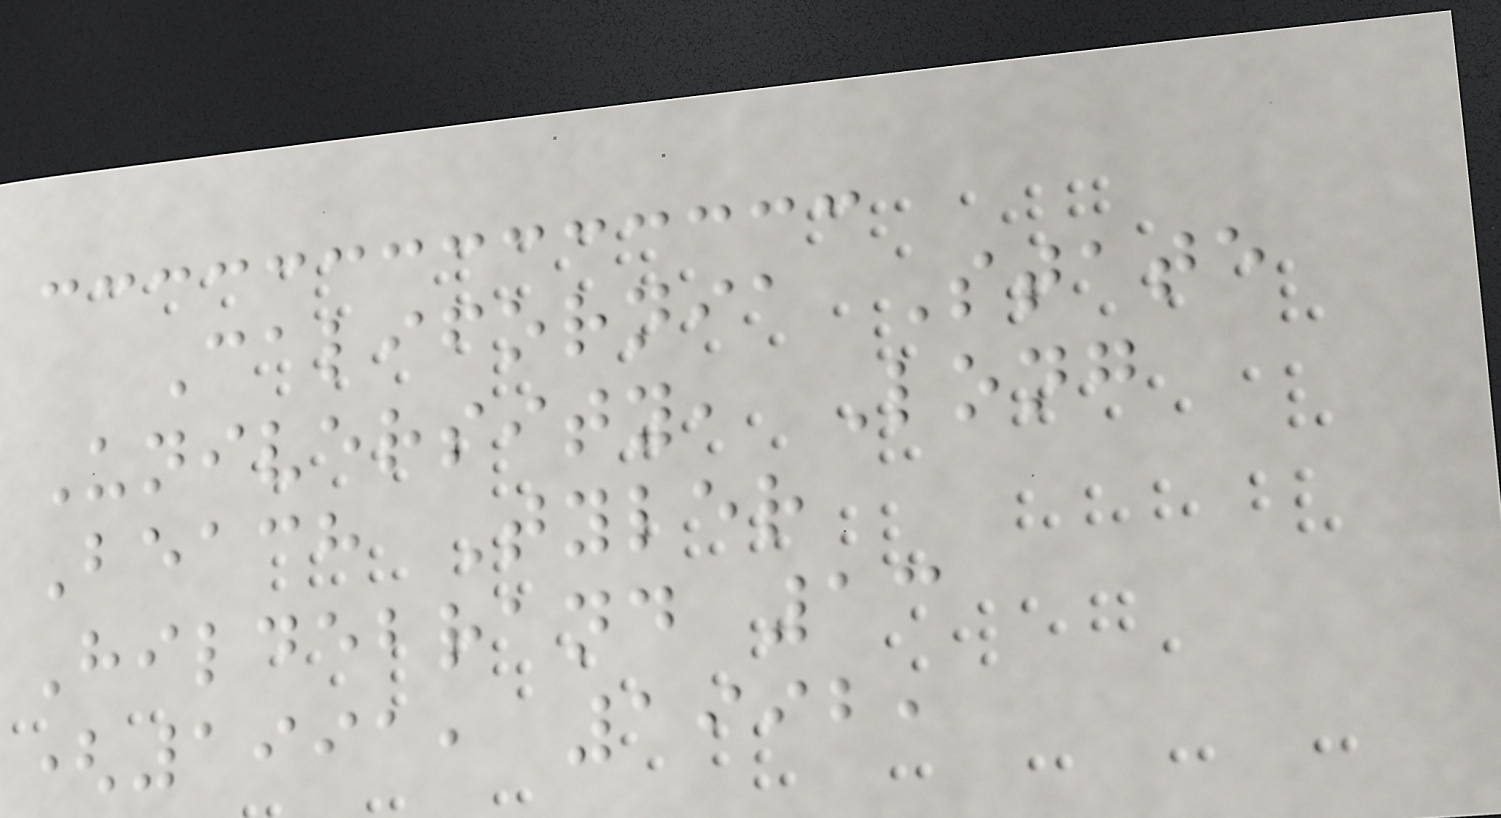California State
University, Long
Beach Tyler
Hildebrand 13
(1991, 1992,
